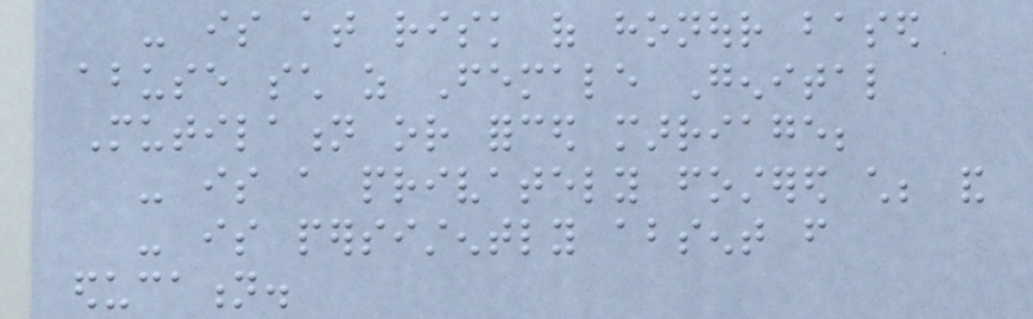- is at risk of honour based
abuse such as Female Genital
Mutilation or forced marriage;
- is a privately fostered child; and
- is persistently absent from
education.
